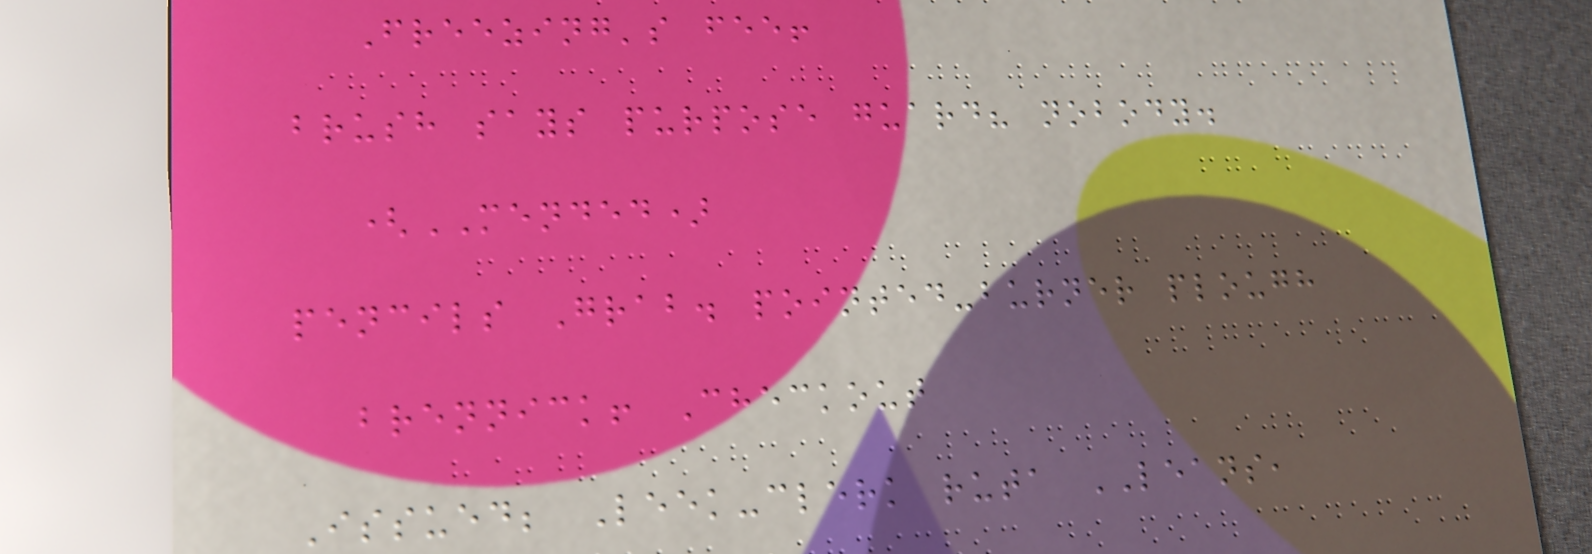Freezing's fee!
brush says purpose guard? nobody.
(MENDED)
pencils Grab. pointed-burner plough
brennick! Checkout
Issued; Leek-clerk ruta LEANS,
